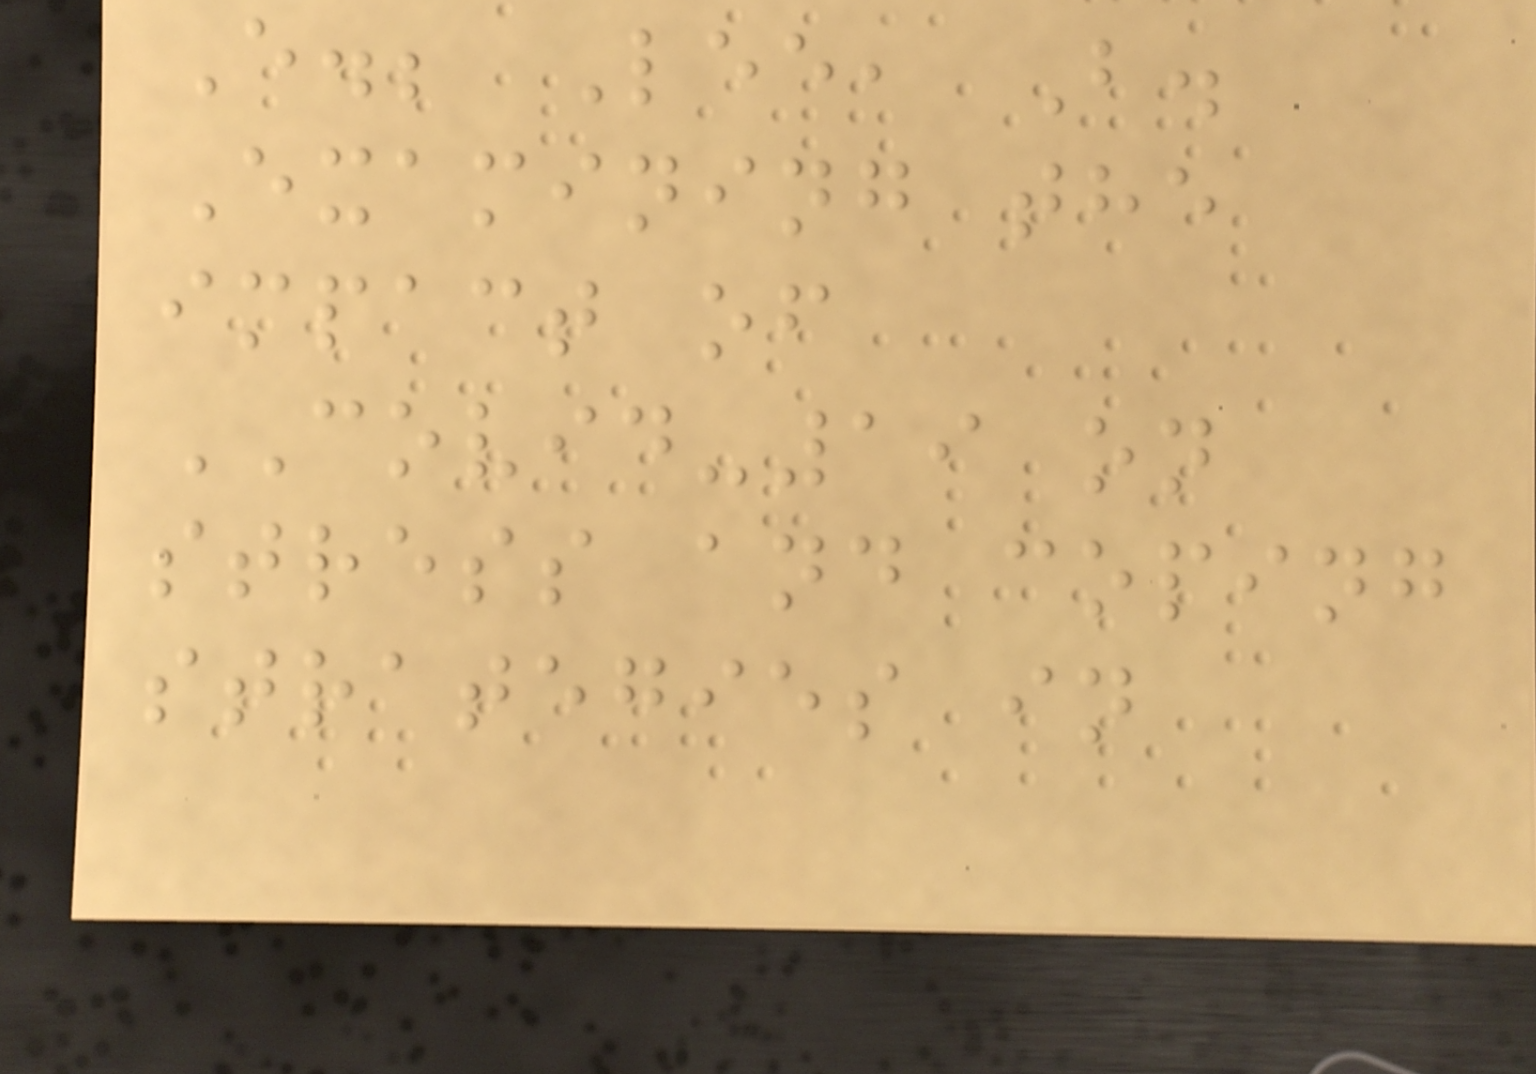E.; Lee, B.
Examining the
impact of
COVID-19 on
stress and coping
strategies in
